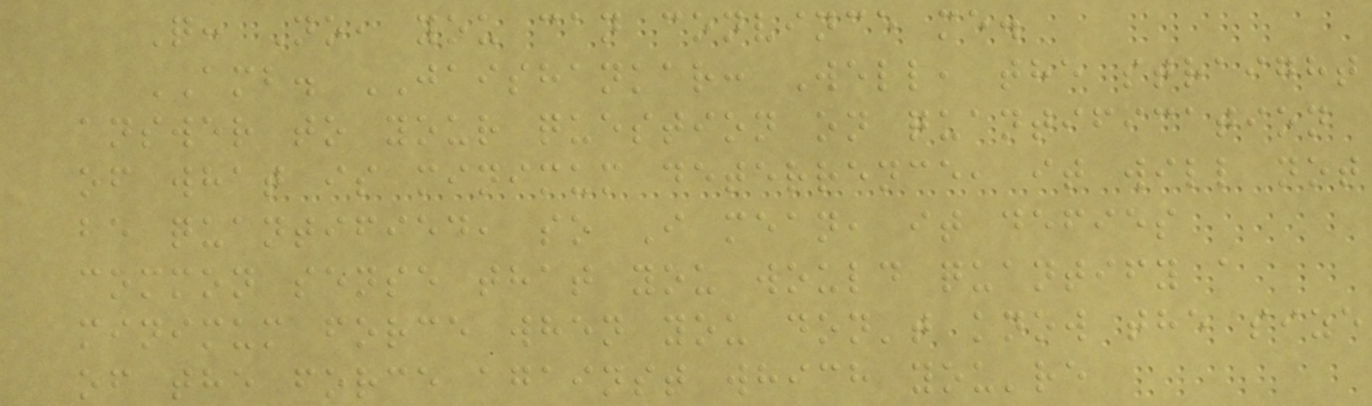Q: No, you can convince me.
AMB. JAISHANKAR: Well, the straight
answer to your question on quantification
of what is minimum deterrence, it will not
be quantified, so I mean, it defies
common sense that you would quantify a
minimum force when you don't know the size
of the force against which you're
